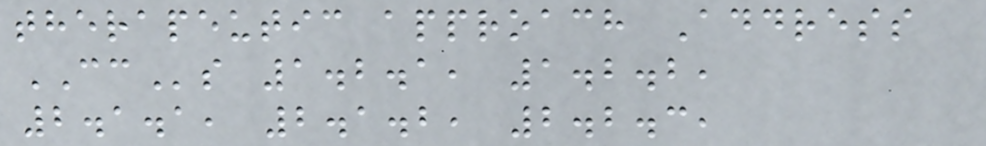therapeutic approach Address
CCs 1.2.1, 1.2.2,
2.1.1, 2.1.2, 2.2.3,
